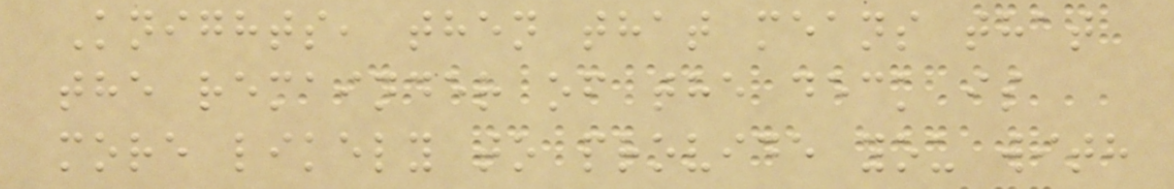Knights, then that means that
the remainder of the deck is
more likely to provide you with
